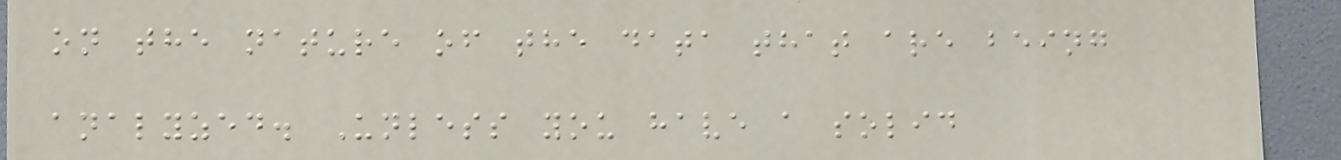on the nature of the data that are being
analyzed. Unless you have a solid
